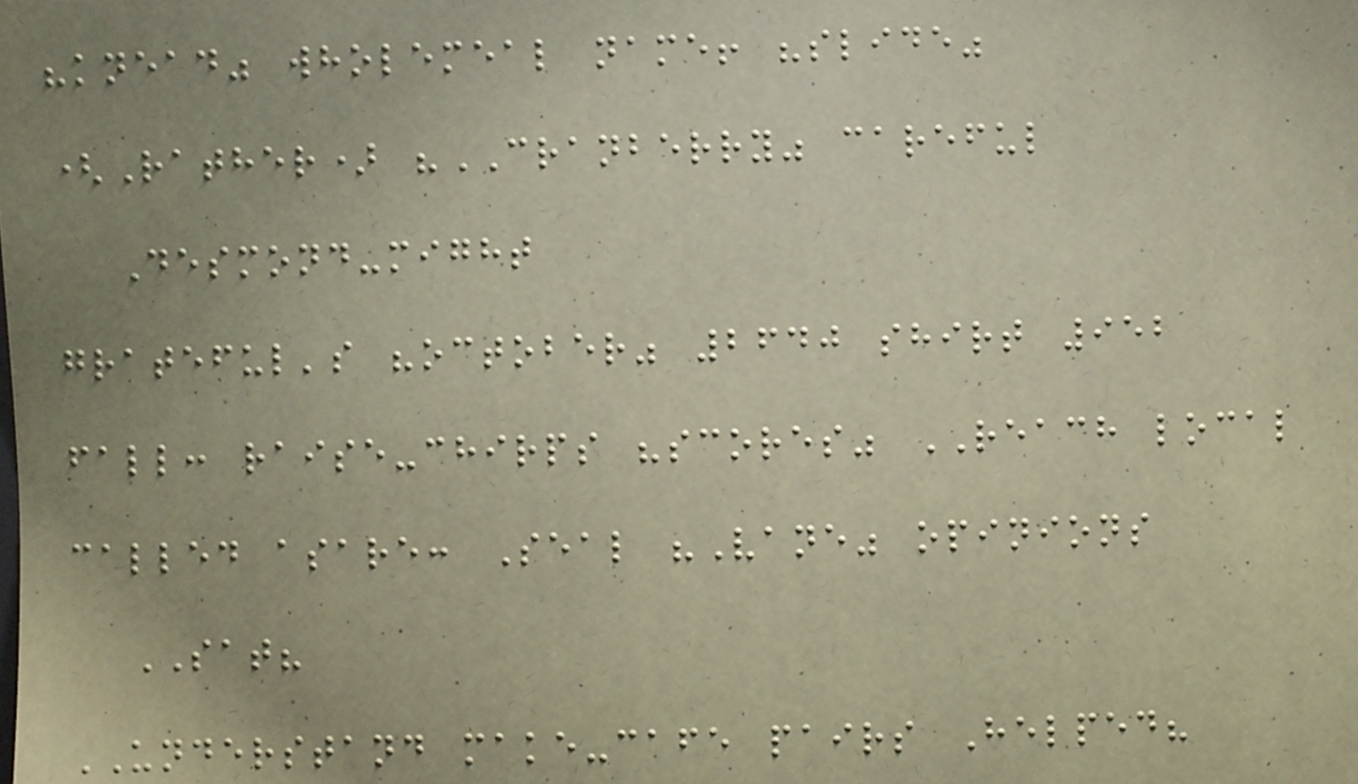"knead" wholemeal name! "slide"
(Rather) "CRANBERRY" careful
Desmond-might
grateful's "october" 2640 shirt 952
fall: raise-chirps "scores" REACH local
called asare: Seal "Vane" opinions
SAT?
UNDERSTAND make-cafe pairs Helped?
